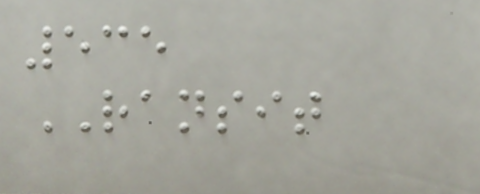535
RANSIT
